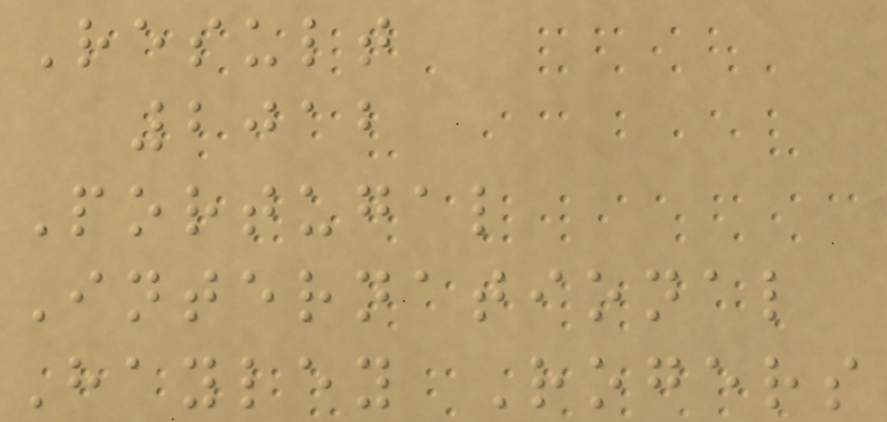Result
2012
Portugal
International
Hayley Rogers
